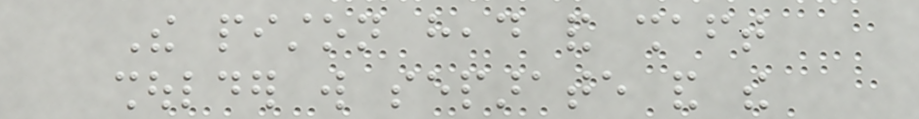The piston head and shaft
shoulder will separate and the
